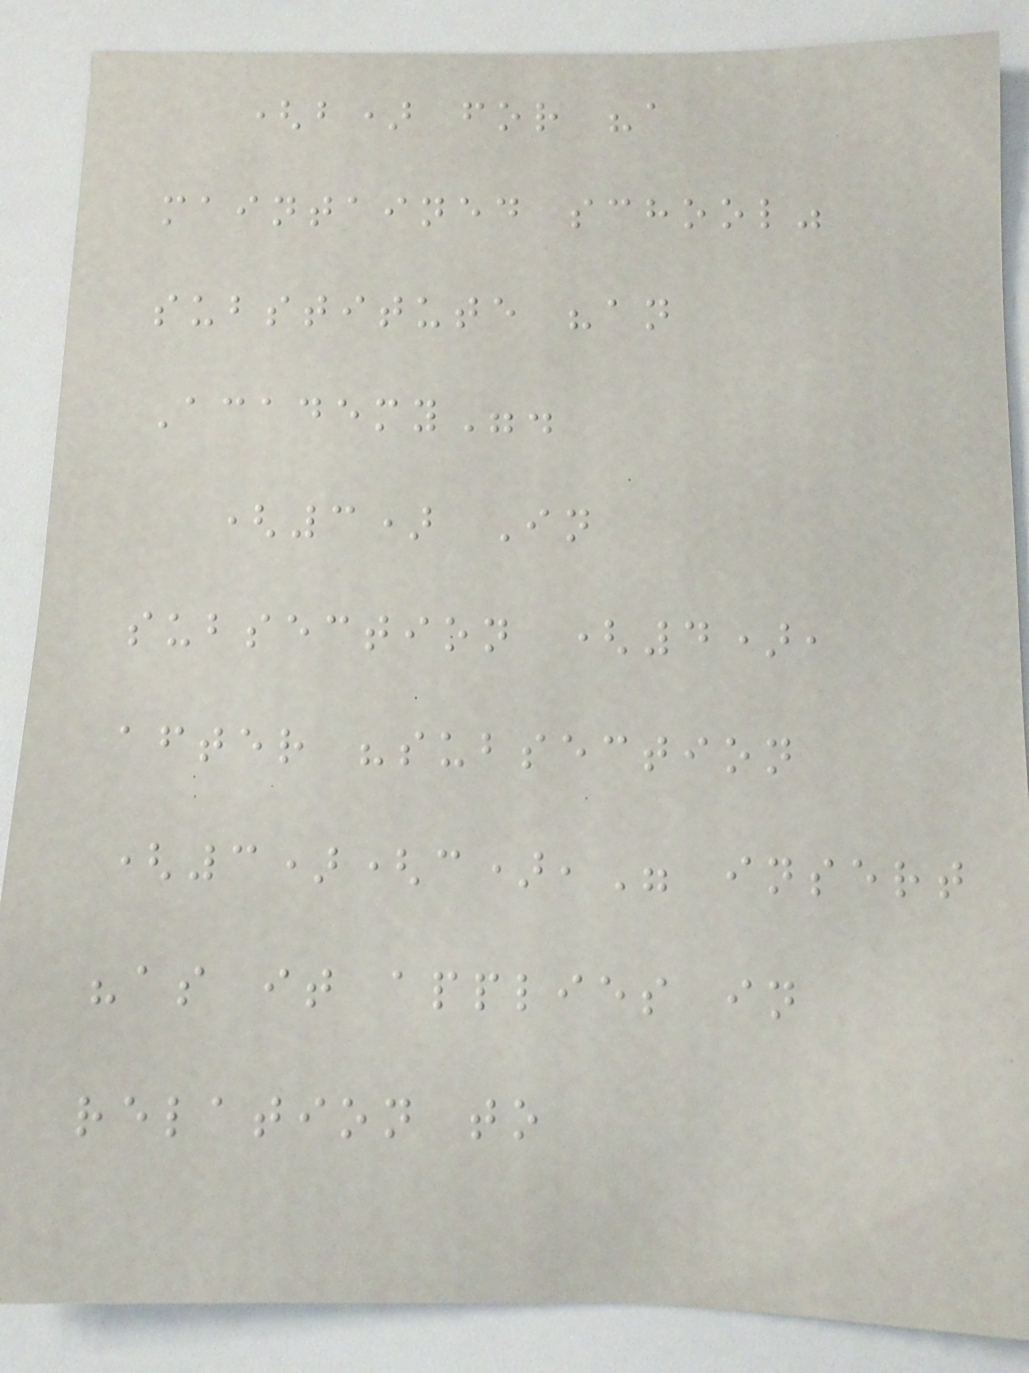(b) for "a
maintained school"
substitute "an
Academy".
(3) In
subsection (4),
after "subsection
(3)(c)," insert
"as it applies in
relation to
